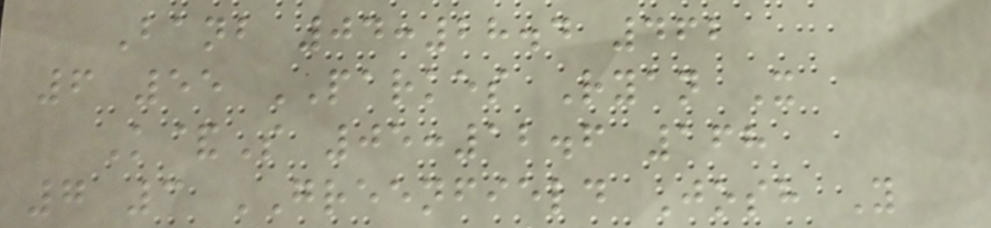Banb 04:28.4 462
6 55 PARKES Ryan X
K&S 05:12.6 168
7 3 GREENFIELD Josh Y
